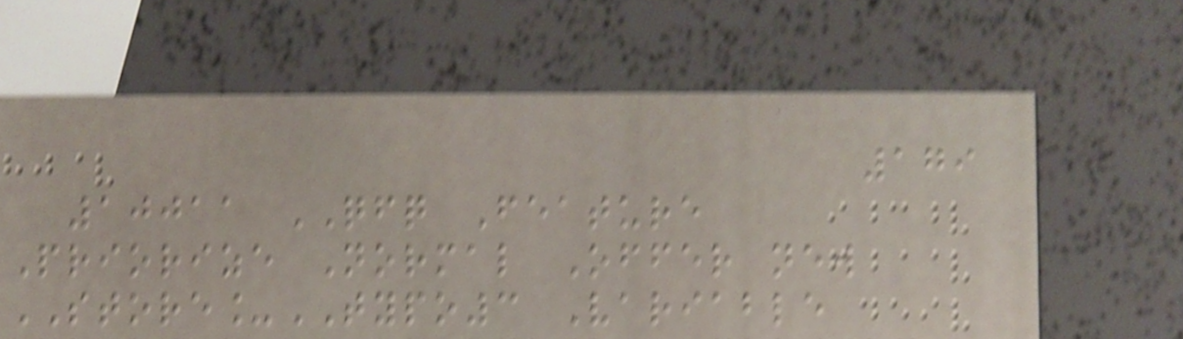179
10011 QFQ Feature
Priorize Normal Offer new
STORE_TYPO3 Variable
